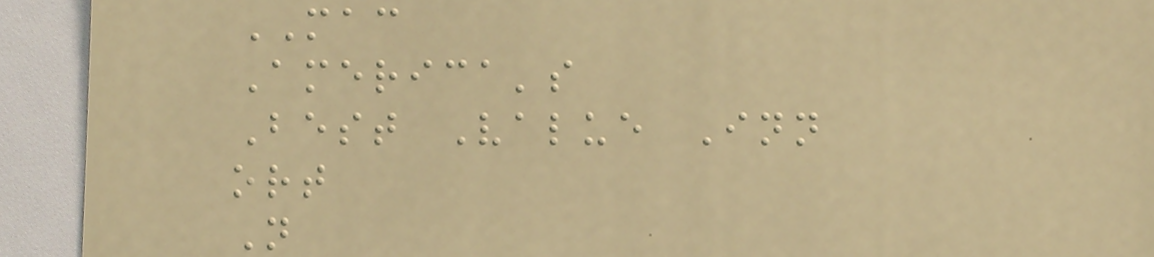MAC
America's
Best Value Inn
ort
N
